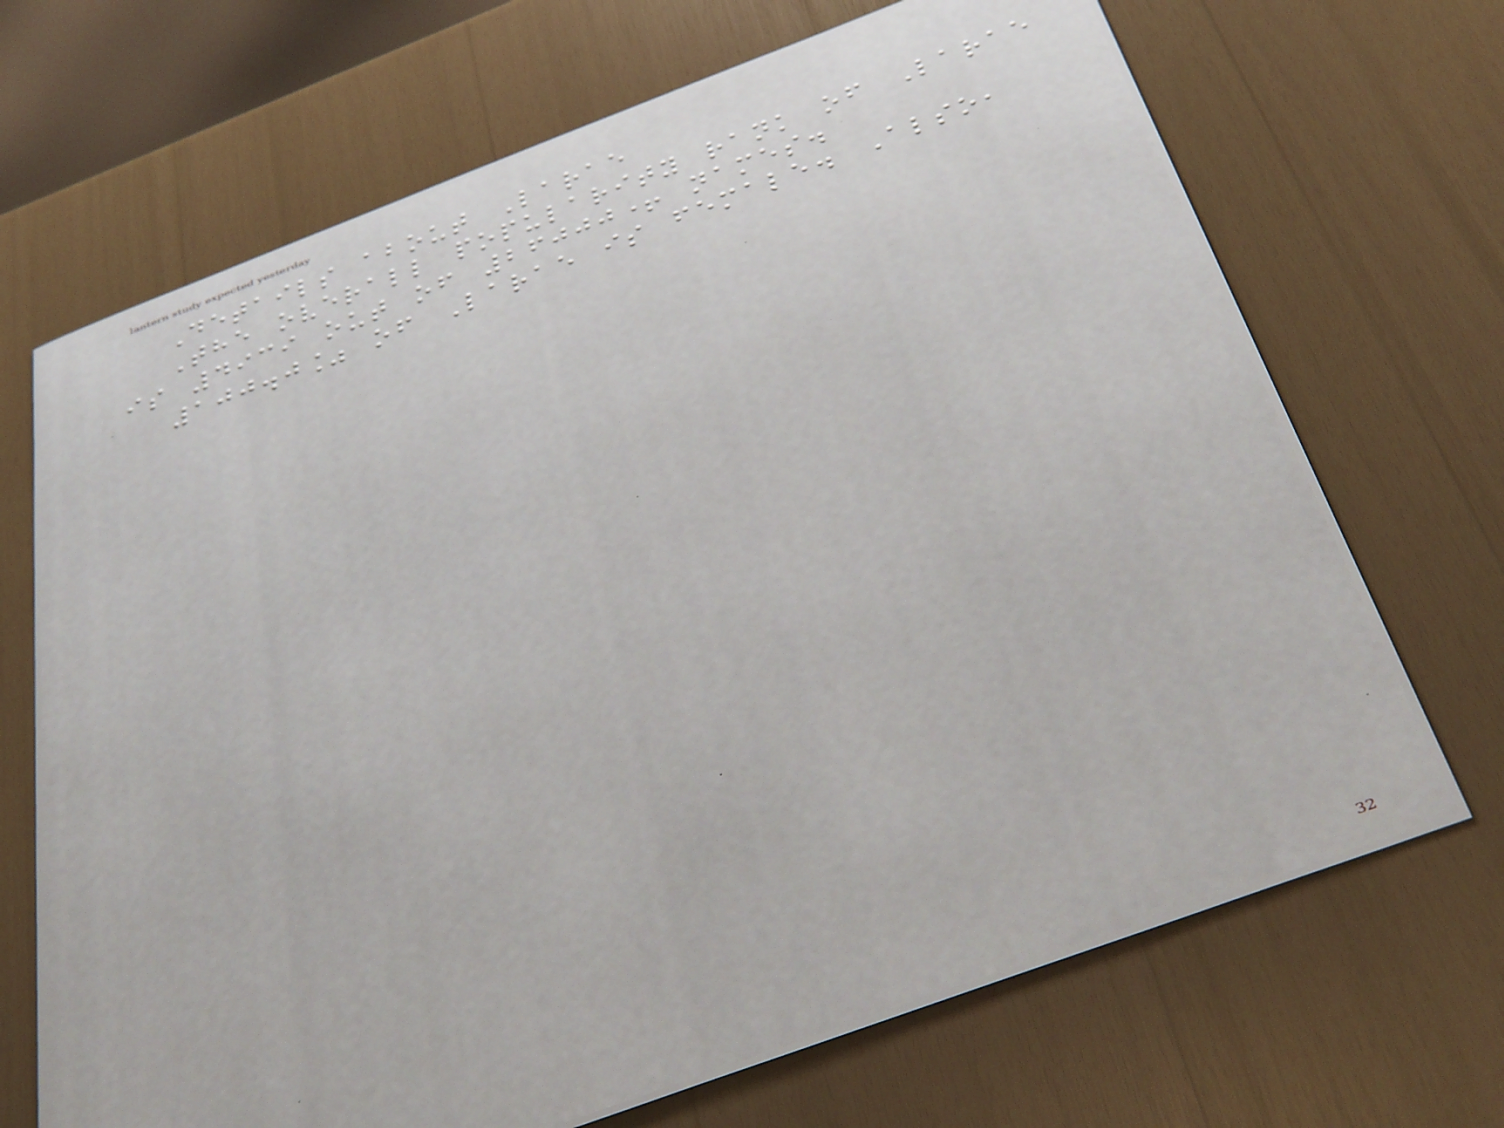Details about Larae
The overall popularity rank of Larae
is 4939 out of 26000+ names.
100.0% of Larae is female. Also,
